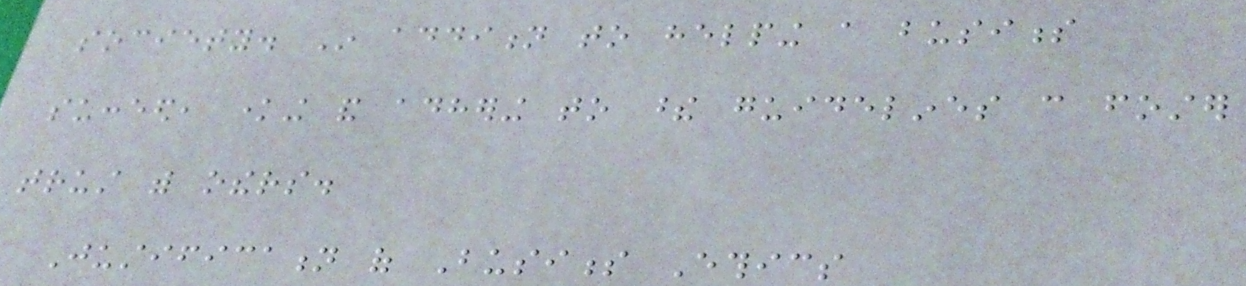society. In addition to helping a business
succeed, knowing and adhering to these guidelines can foster
trust with others.
Justification of Business Ethics
